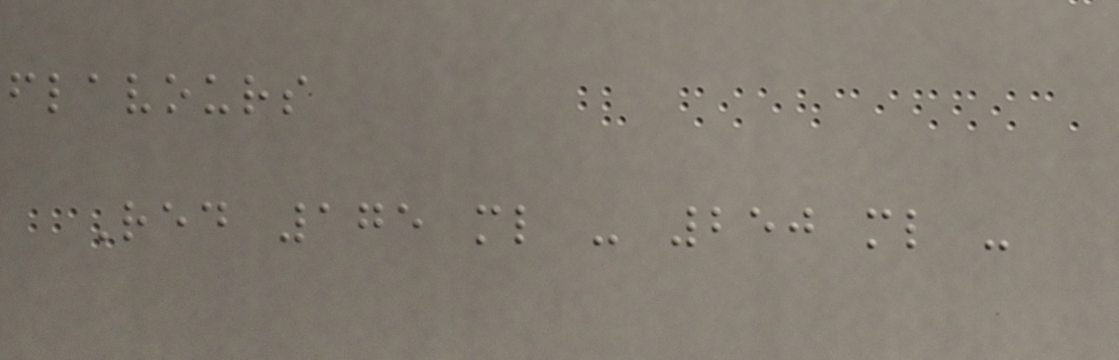flavours
Red 175 ml - 250 ml -
